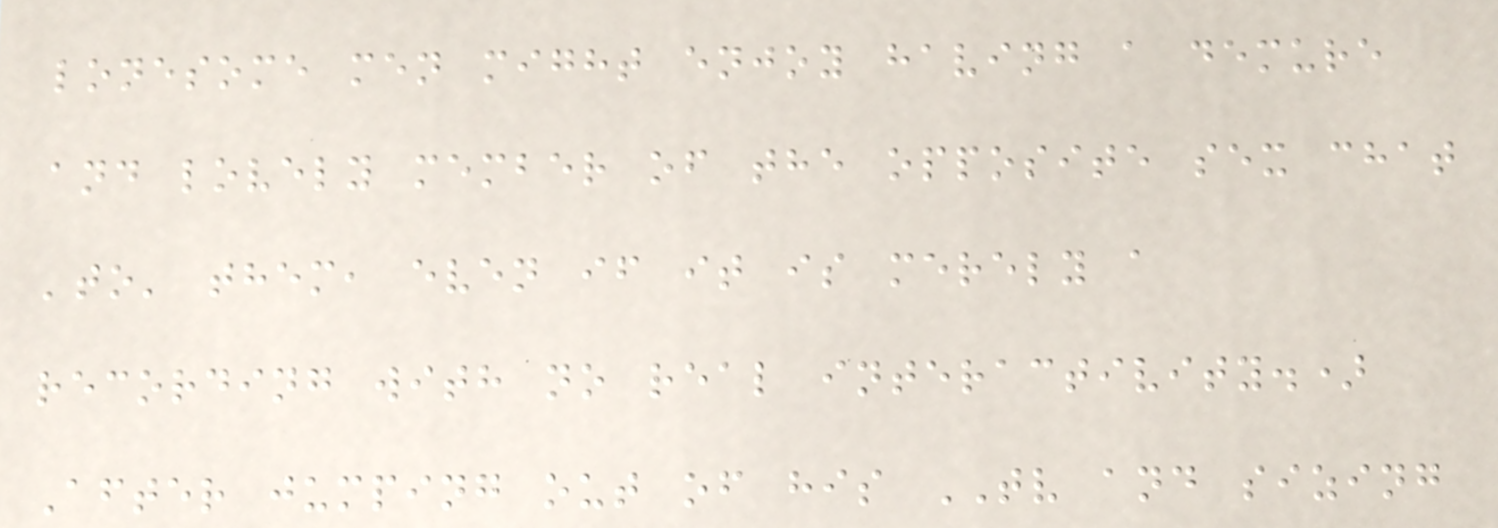lonesome men might enjoy having a demure
and lovely member of the opposite sex chat
'to' them, even if it is merely a
recording with no real interactivity.)
After jumping out of his TV and sizing
